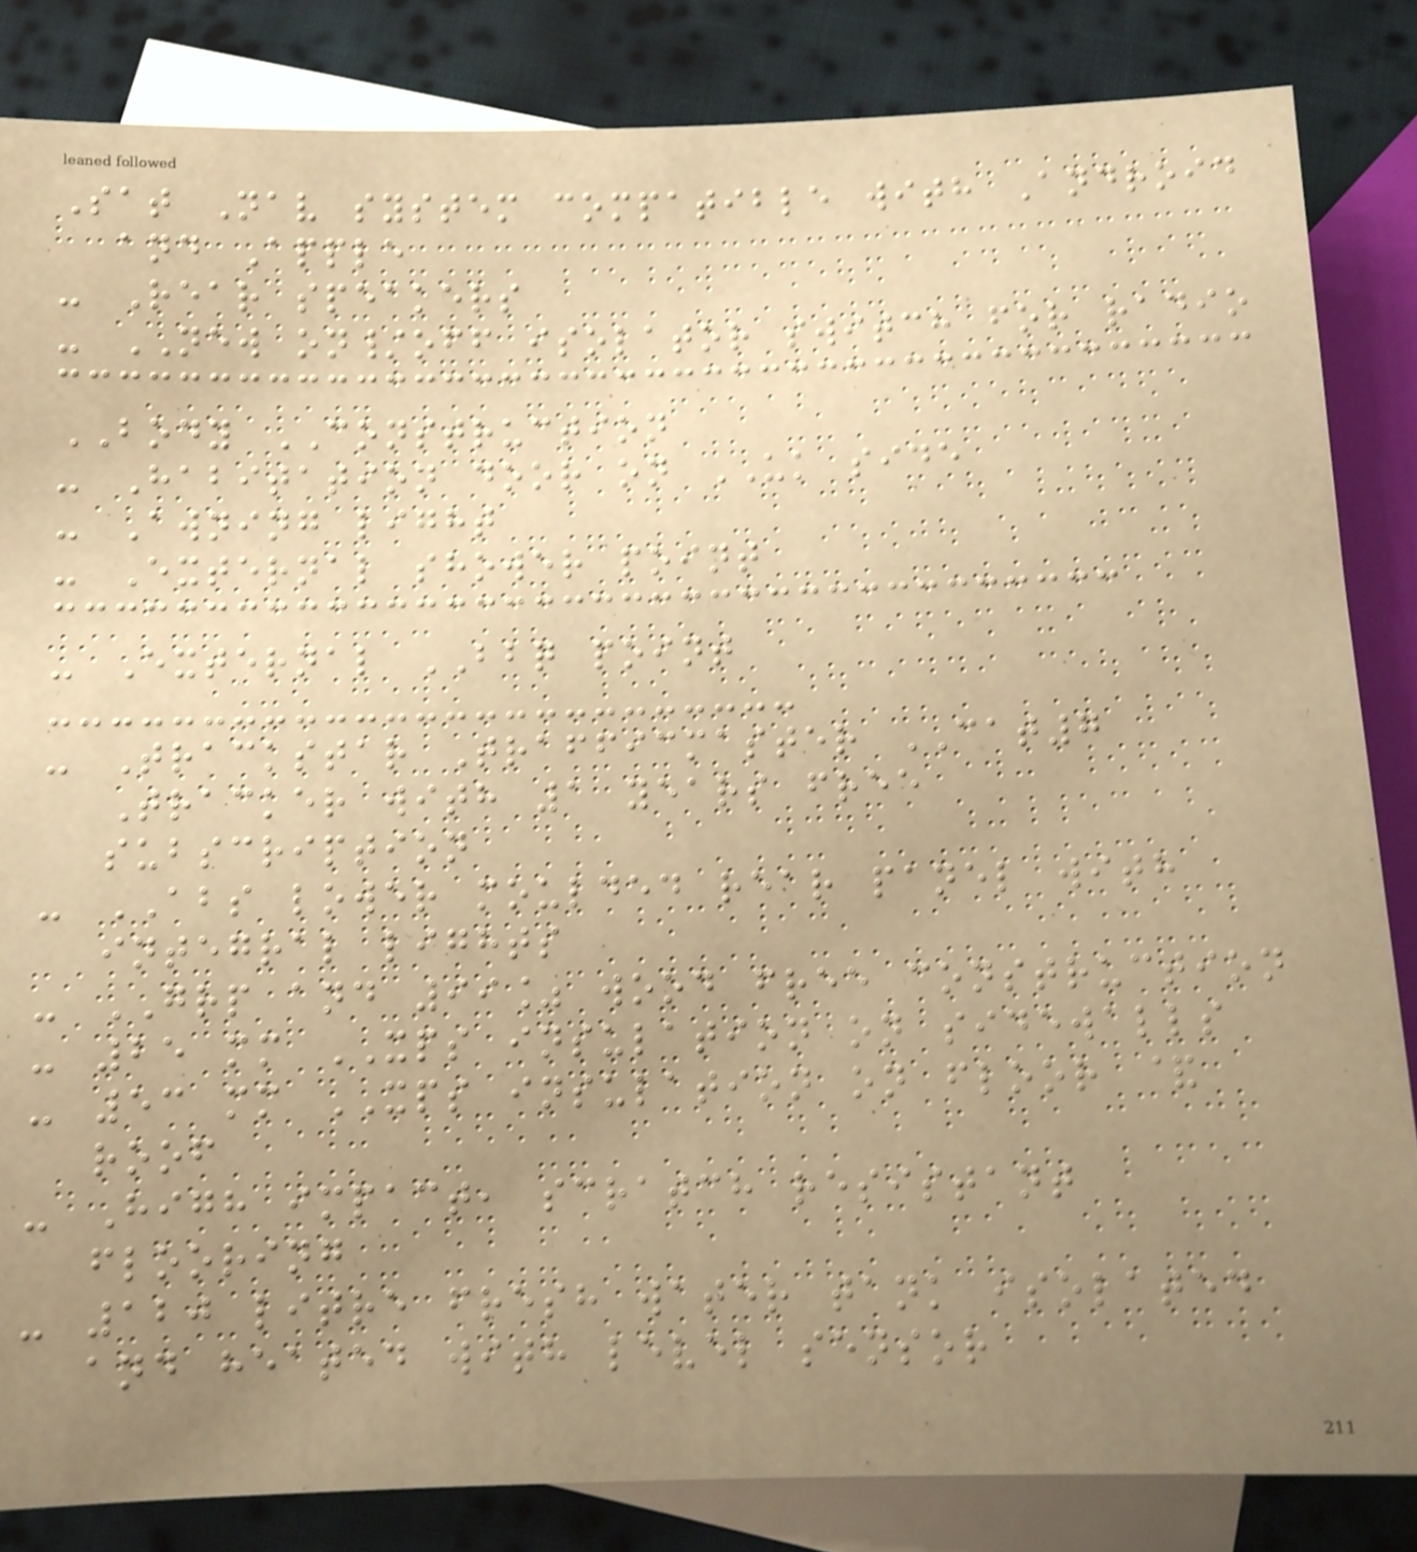Sat Nav system compatible with Android
and Apple
- Rear speakers
- NEW on/off isolator switch for radio
BODY CONSTRUCTION
- Habitation door on UK side
- Awning light
- External shower point
- External BBQ point
- Trackstar Trafficmaster CAT7
Tracker with 1 years free
subscription
- ABS lower moulded rear panel with
integral lights
- GRP and 99% wood free construction
- 25 mm XPS insulation on sidewalls
- 53 mm XPS insulation on floor &
roof
- High impact, scratch resistant
flooring
- 120 litre fresh water tank isolated
and heated with level sensor
